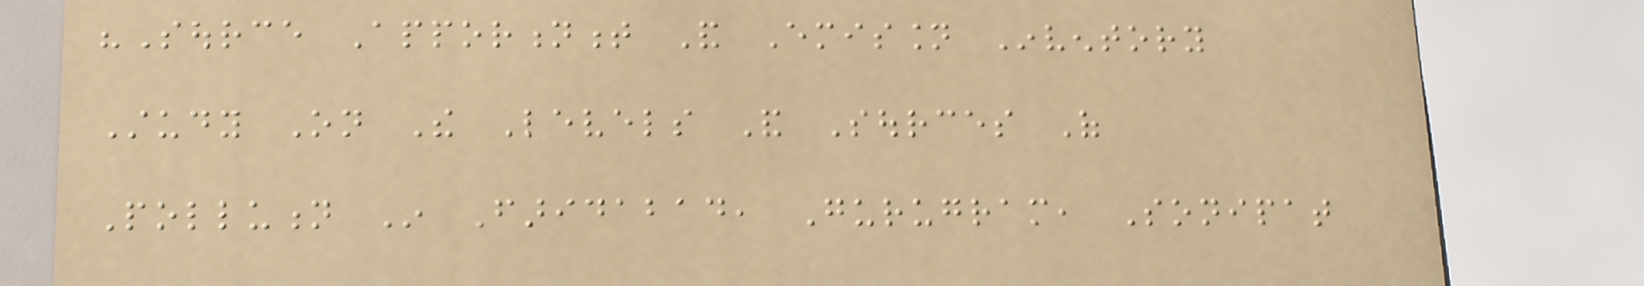"Source Apportionment And Emission Inventory
Study On The Levels And Sources Of
Pollution In Faridabad, Gurugram, Sonipat
